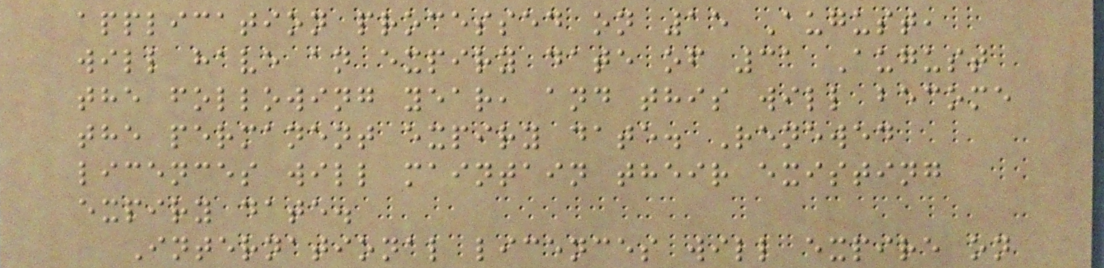application processed on 15 August,
will have an expiry date of 31 August
the following year, and this will become
the permanent expiry date. Renewed
licences will maintain their existing
expiry date.
International licences will expire on
